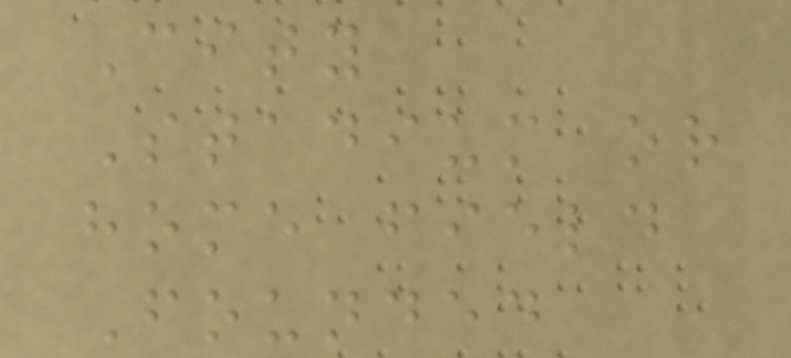City
Stadium or
home field
Founded
